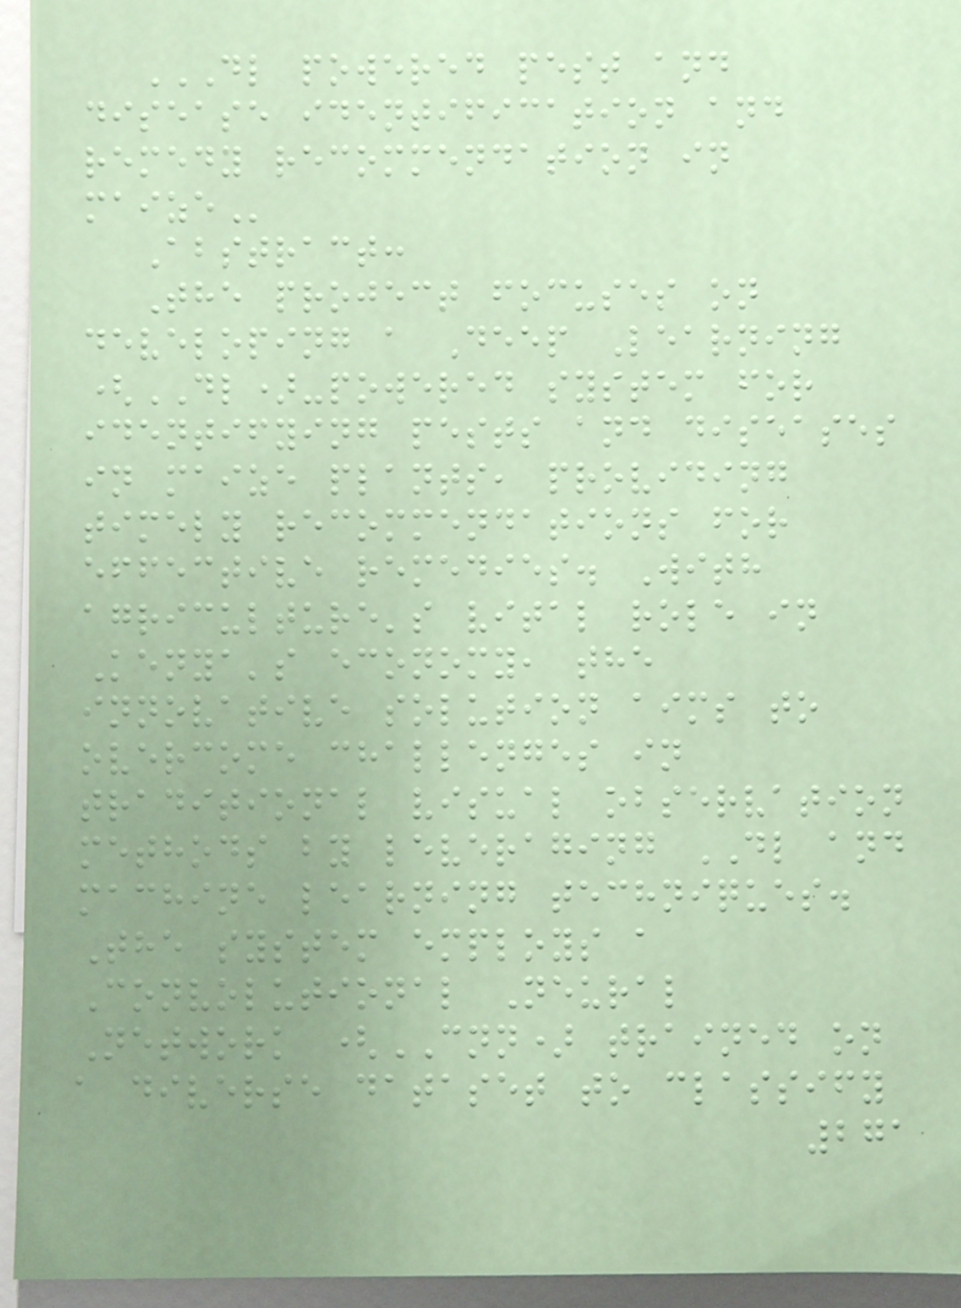DL POWERED PEST AND
DISEASE IDENTIFICATION AND
REMEDY RECOMMENDATION IN
MAIZE
Abstract:
The project focuses on
developing a Deep Learning
(DL)-powered system for
identifying pests and diseases
in maize plants, providing
timely recommendations for
effective remedies. With
agriculture's vital role in
Kenya's economy, the
innovative solution aims to
overcome challenges in
traditional visual observation
methods by leveraging DL and
machine learning techniques.
The system employs a
Convolutional Neural
Network (CNN) trained on
a diverse dataset to classify
271
